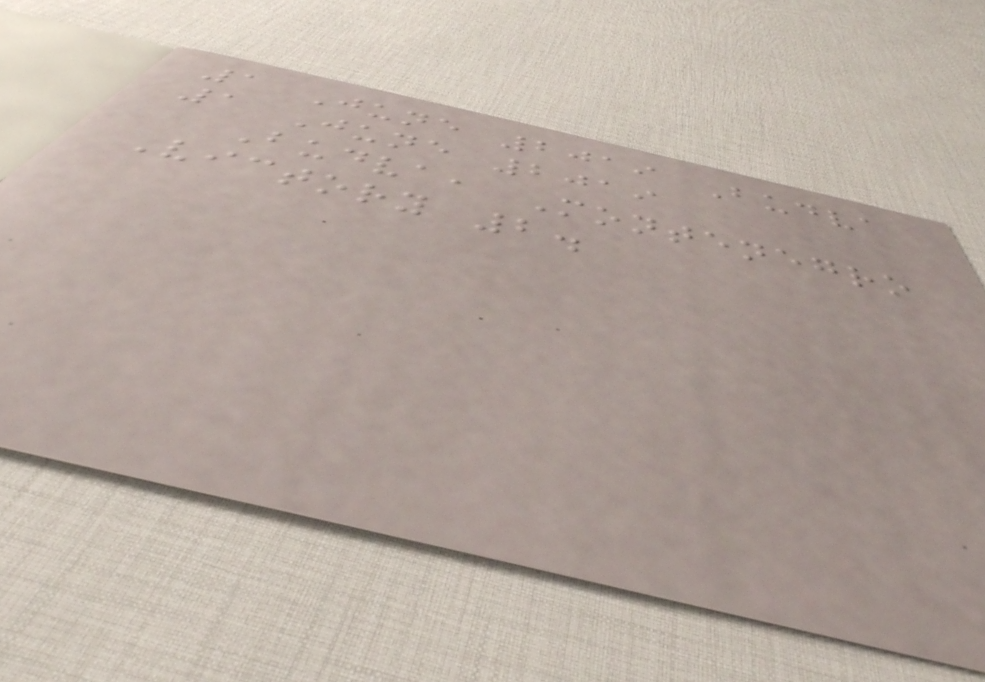1 June 2019 Budva
1 June 2019
Budva, Montenegro
Victory 2.
